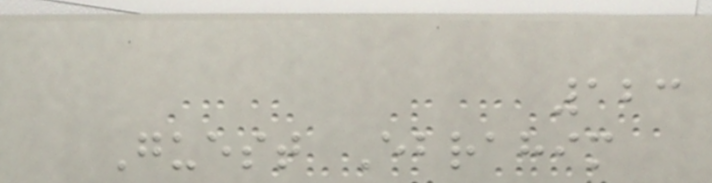123
Guest Ebrahim
